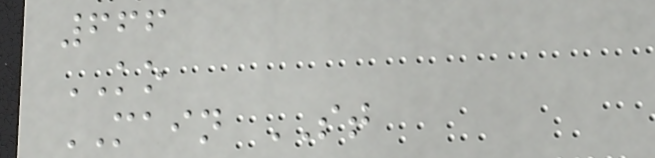666
KO
MAIN ST
